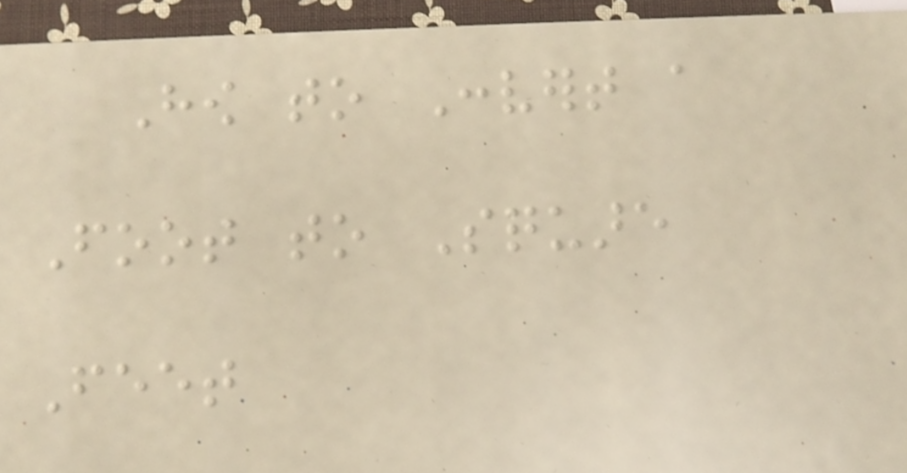How to Convert a
Foot to Square
Feet
